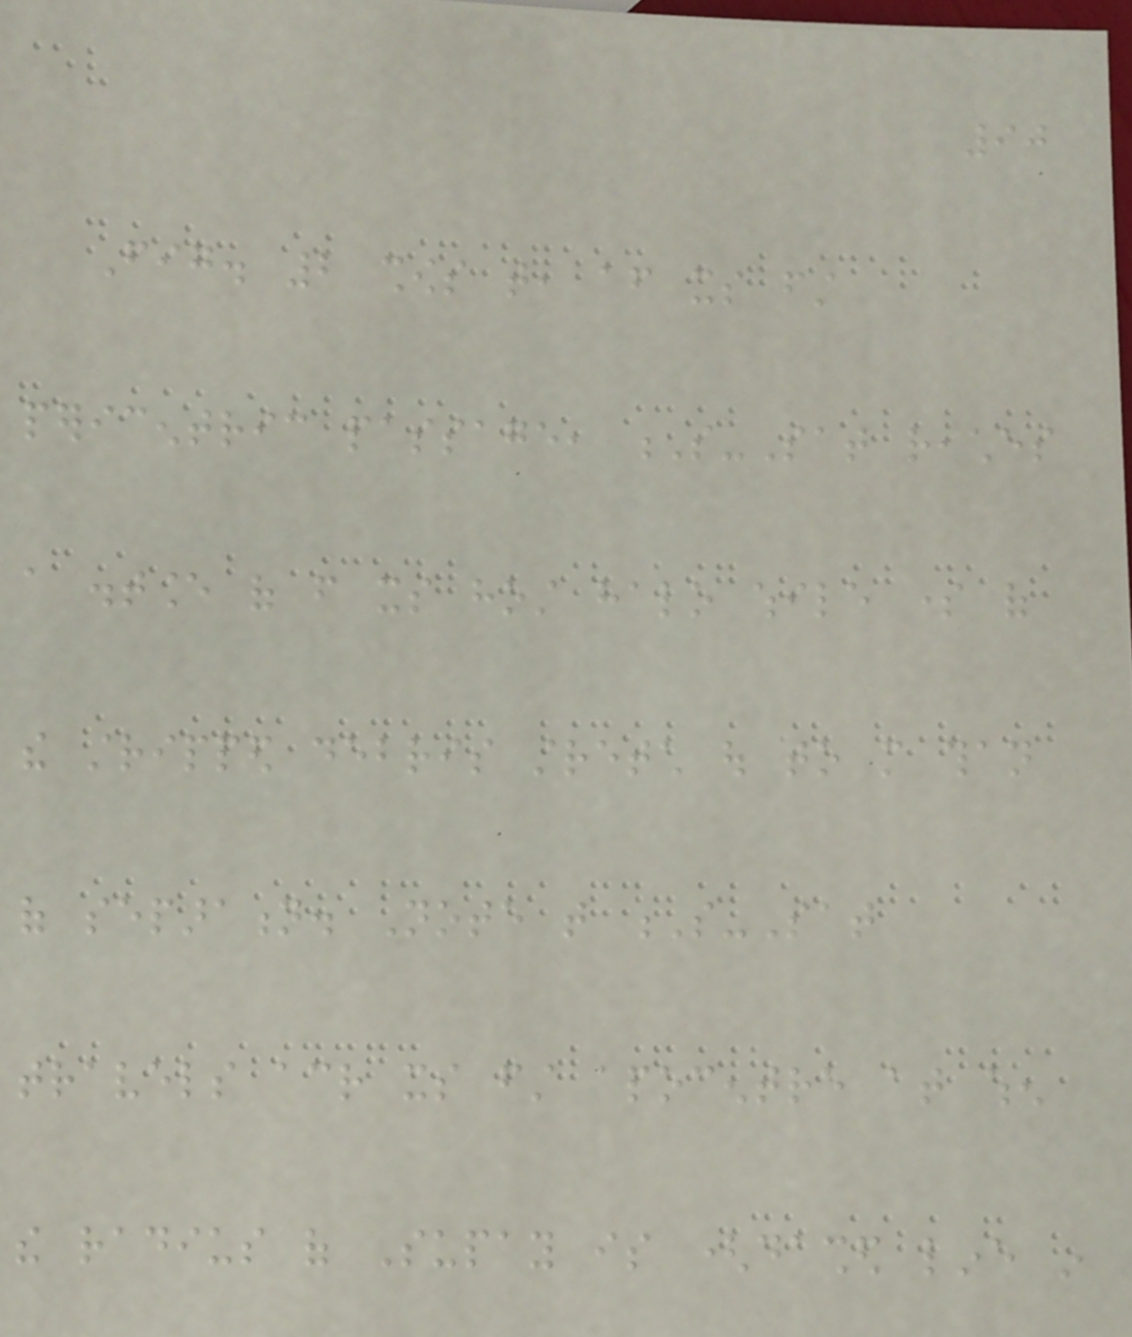90
Fig. 2 shows that, after its first
pericentric passage, S-Sat reaches
a distance of from its host halo while some of
the stripped debris stretch out to more than
of separation. Note that S-Sat
travels across its first apocentre at when
the radius of Supay is (dashed line in
